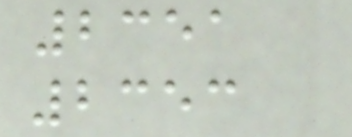2351
2353
